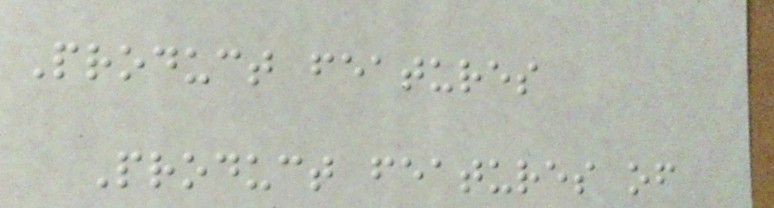Product features
Product features of
